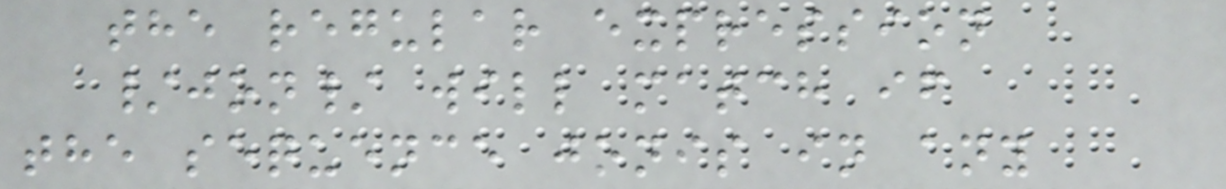the regular expression
/jon/ will match if
the sequence jonis in any
